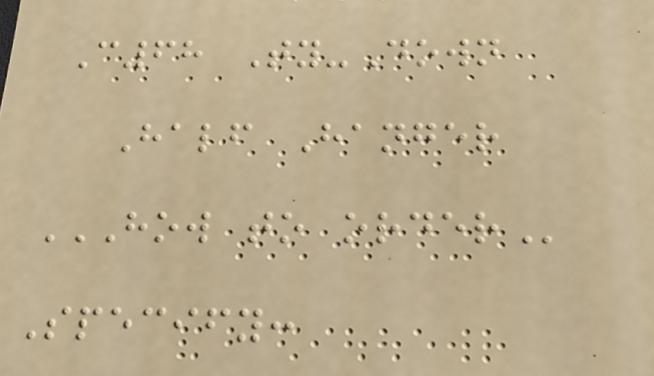C68 Ty-Down
Half Hanger
HOW TO ORDER
Specify:
